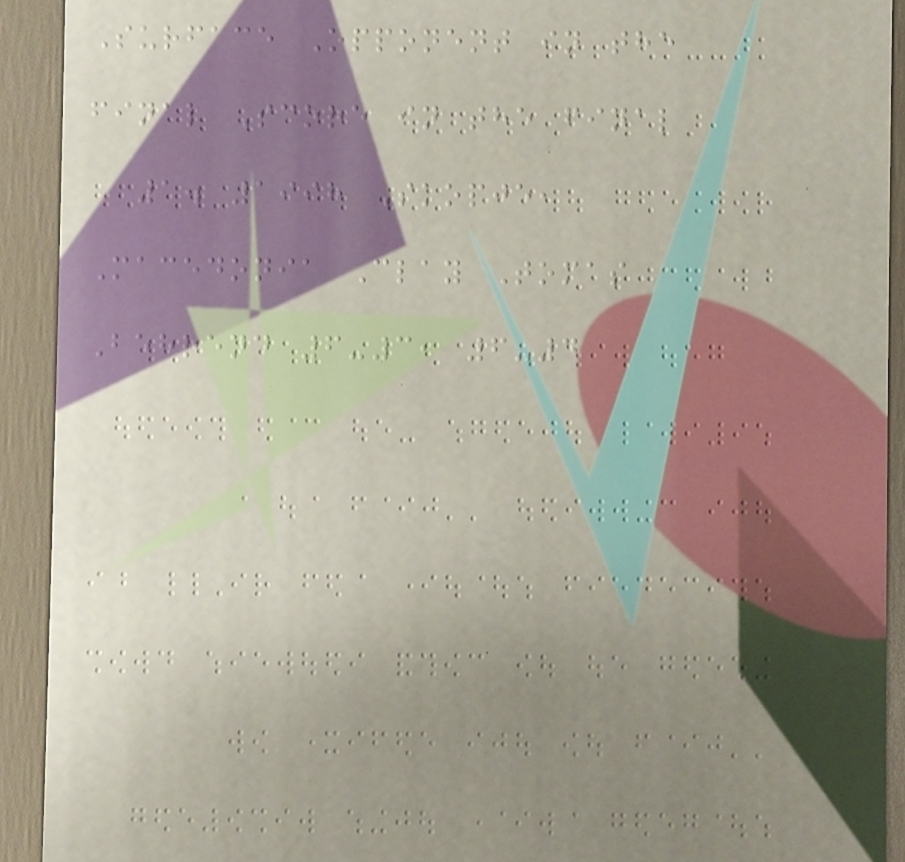Surface Opponent in the
final Score in the final
1. 1998 Skopje,
Macedonia Clay Tomas
Behrend 6-3, 6-4
